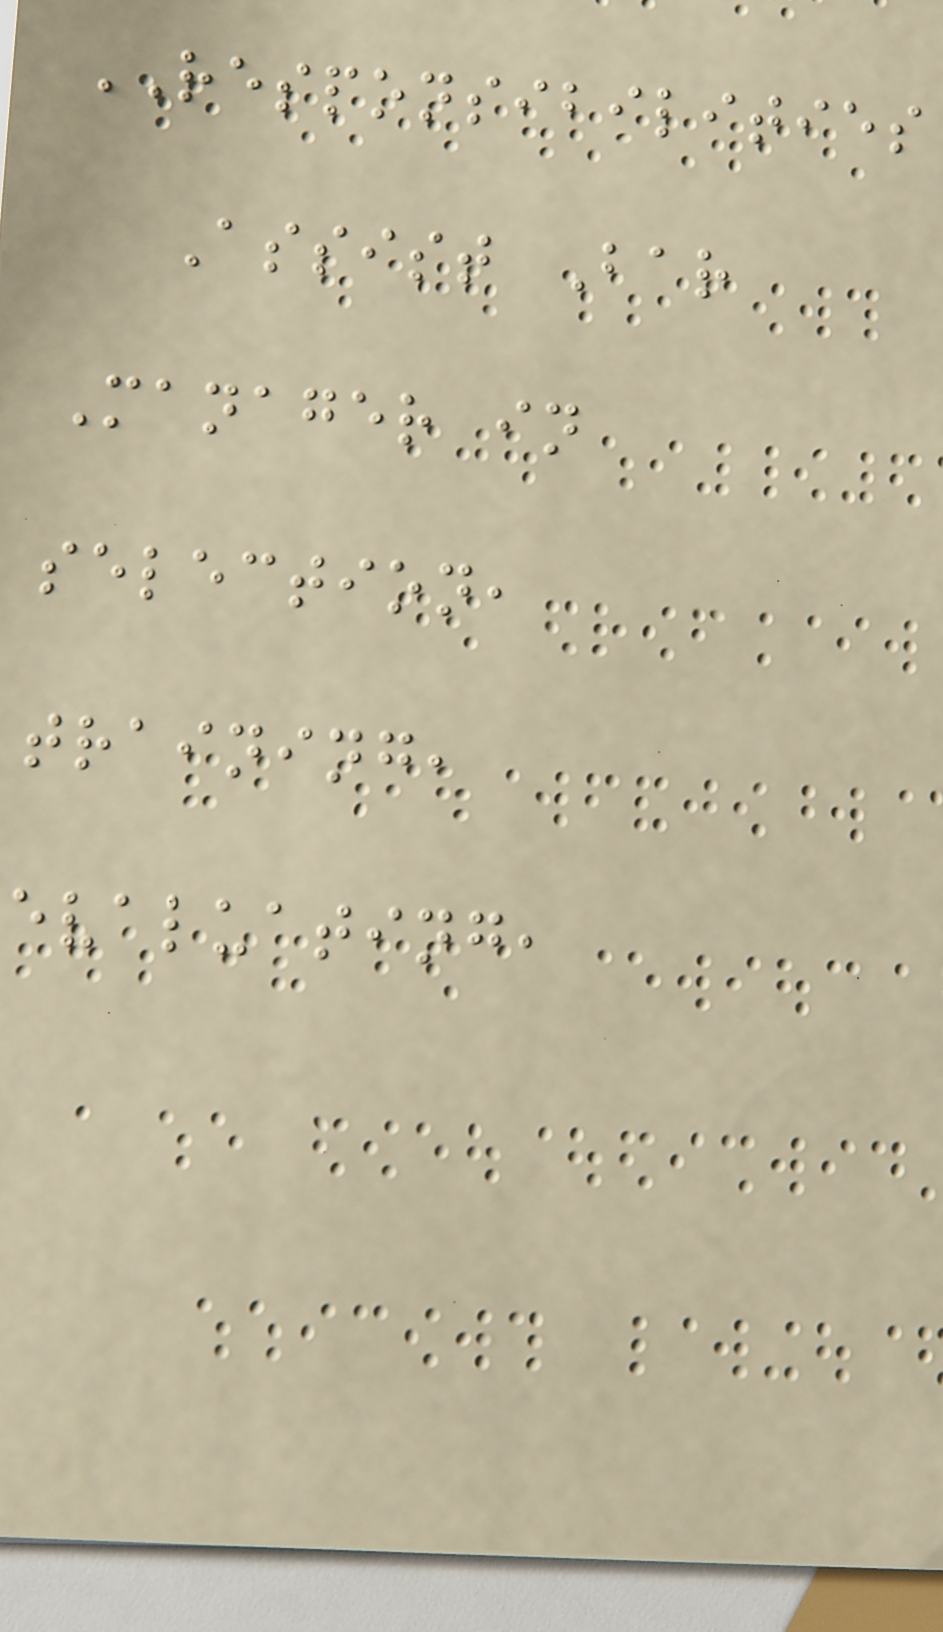RESPONSIBILITIES
Assist Bar
Manager in
selection,
training,
evaluating,
